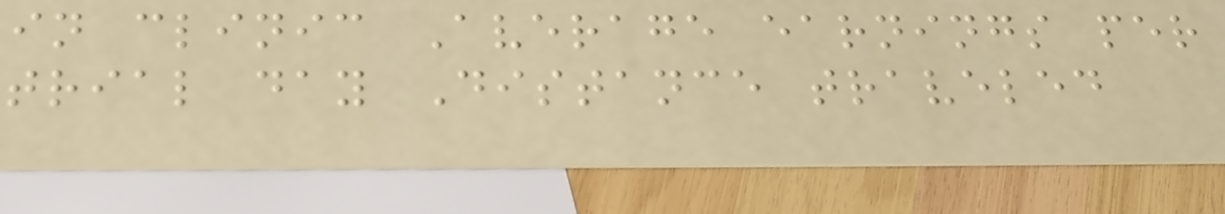in clinic Average earnings per
trial day Distance traveled
